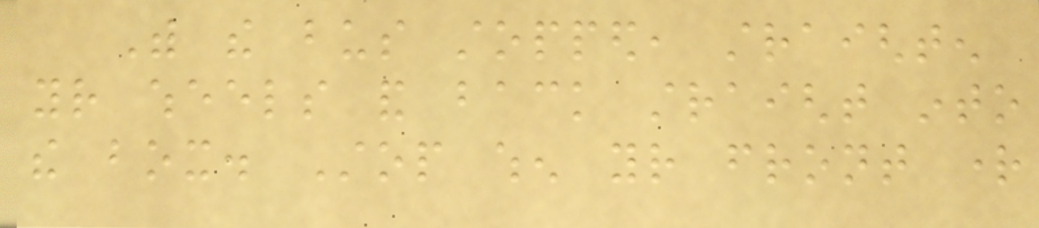With the bus stopped, straighten
your wheels and back straight into
the box. Stop when your front right
